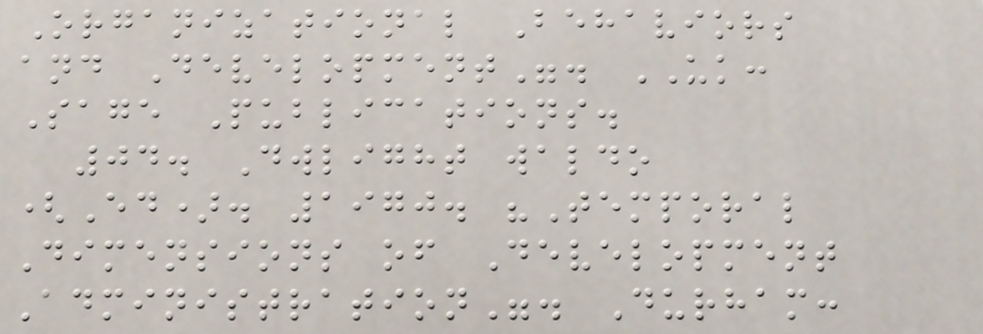Organizational Behaviors
and Development". UK:
Sage Publications.
04. Dwlight waldo
(Ed). 1970. "Temporal
Dimensions of Development
Administration". Durham:
